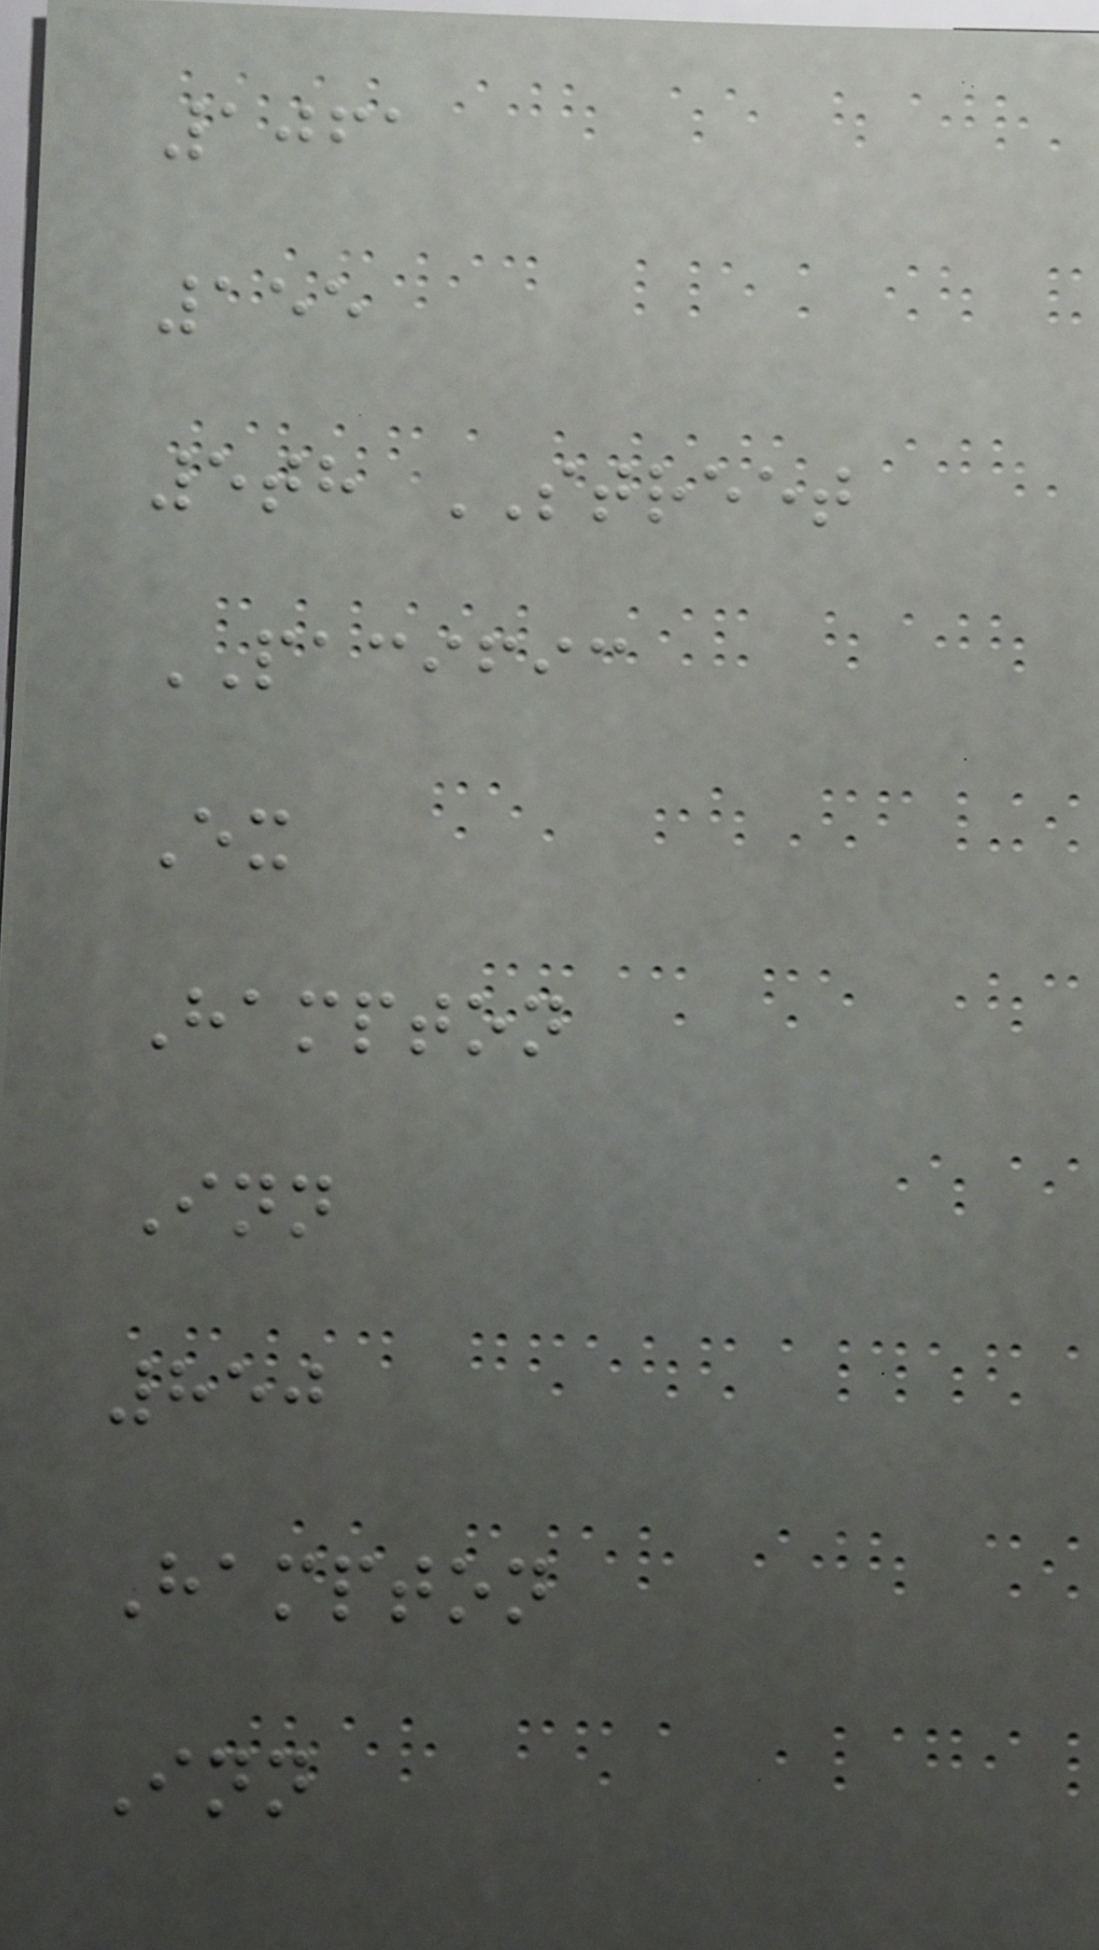1061
155
5th STREET
PACIFIC
Ex
Hampton
Inn
850
Hampton
Inn
